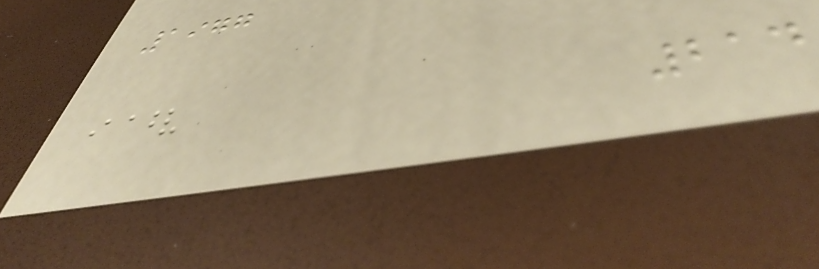1977
214
